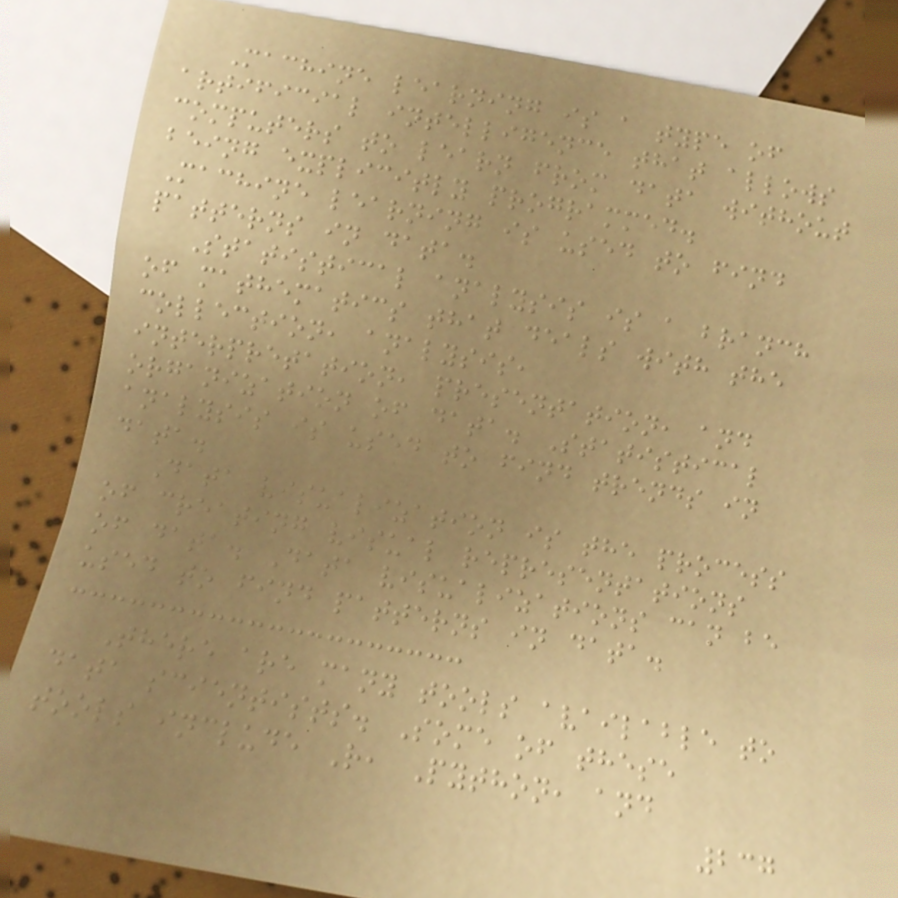Machine learning is a type of
artificial intelligence that allows
computers to learn from data without
being explicitly programmed.
Machine learning is used to find
patterns in data.
Statistical analysis is a branch
of mathematics that deals with the
collection, analysis,
interpretation, presentation, and
organization of data. Statistical
analysis is used to find trends in
data.
Data visualization is the process
of creating visual representations
of data. Data visualizations can be
used to find patterns in data.
There are many tools available to
data scientists. Some of these
tools include R, Python, and
237
